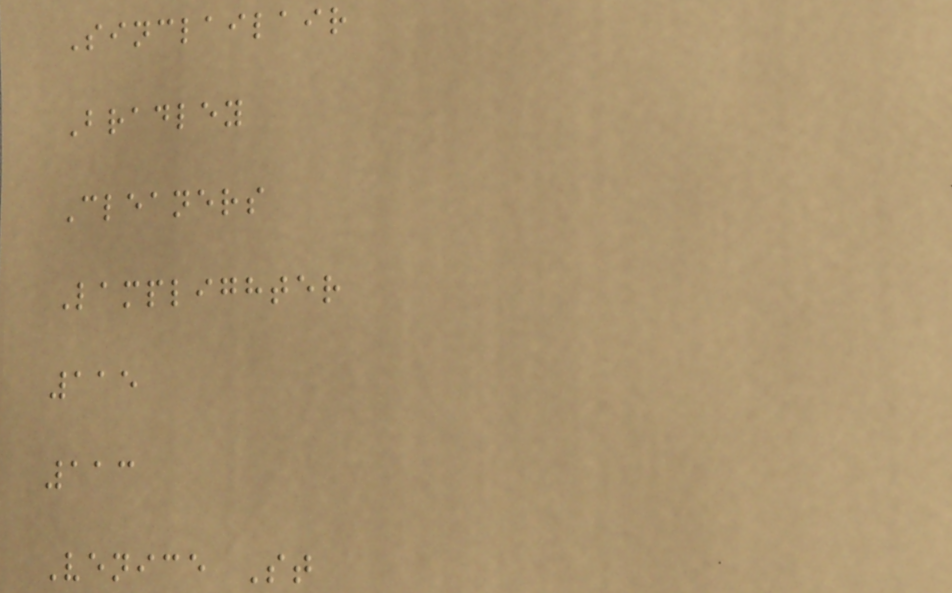Sinclailair
Bradley
Cleaners
Lamplighter
115
113
Venice St
